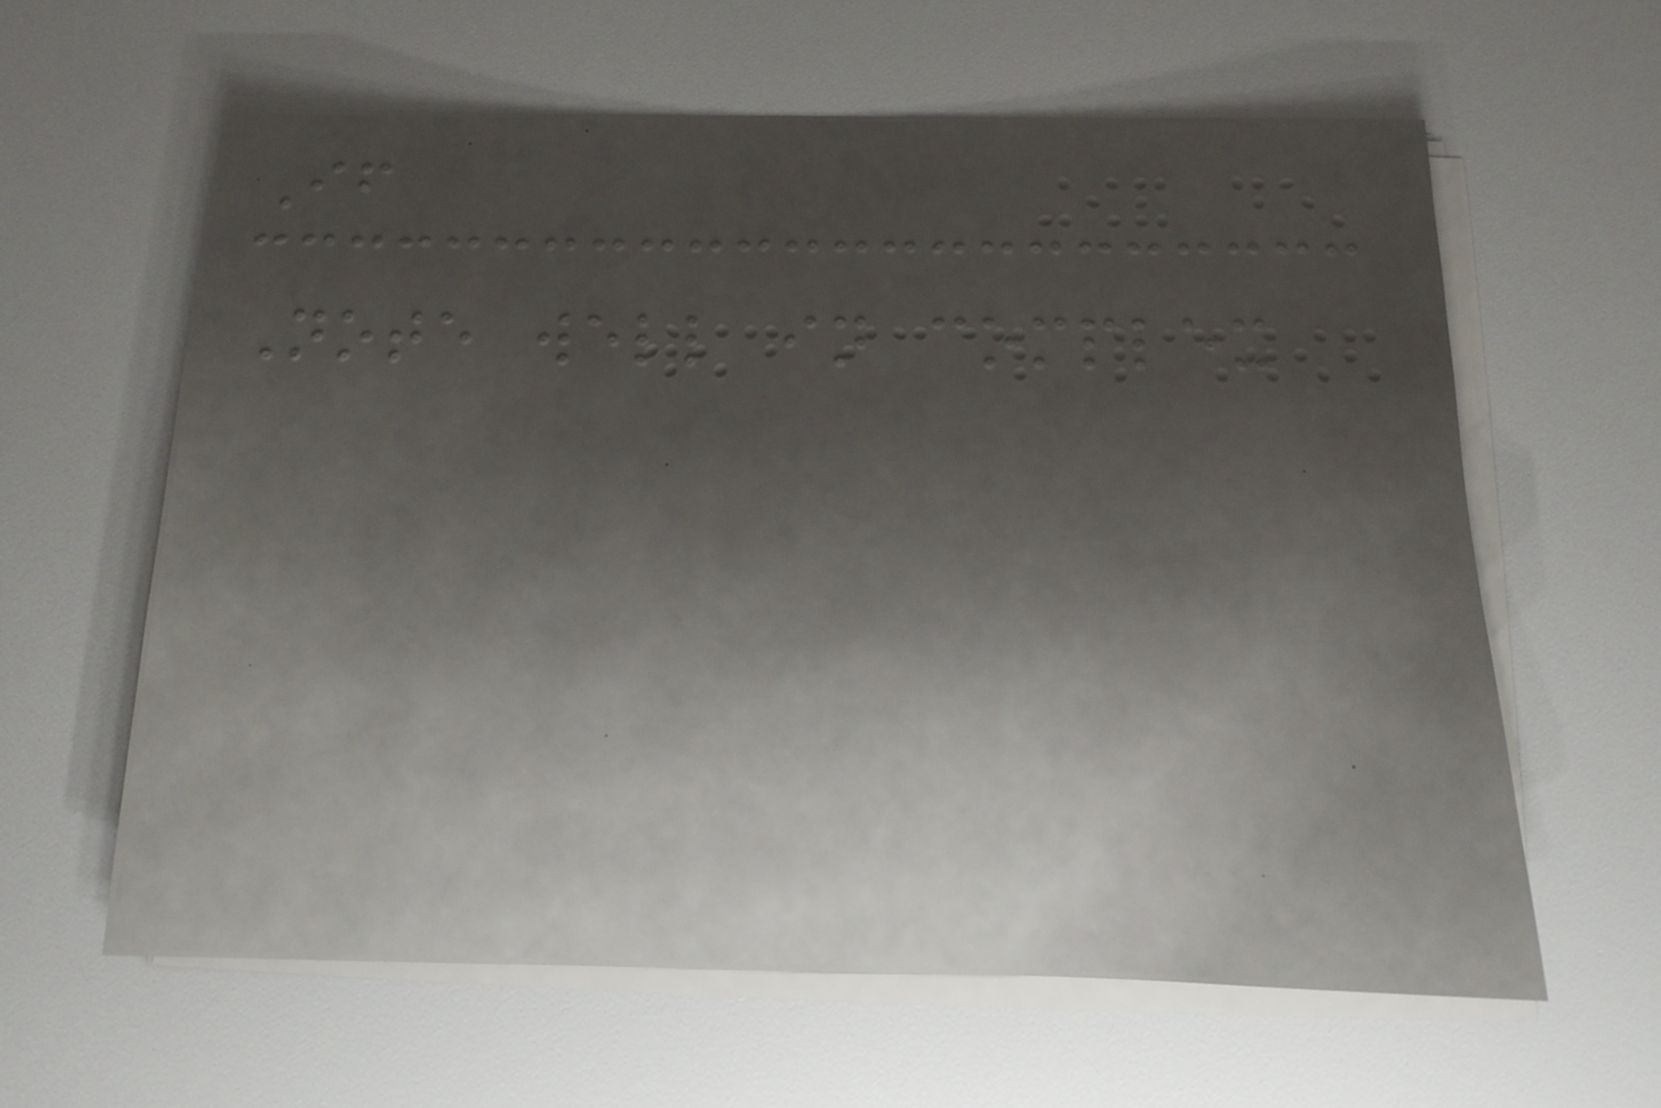If
Note well in complex
